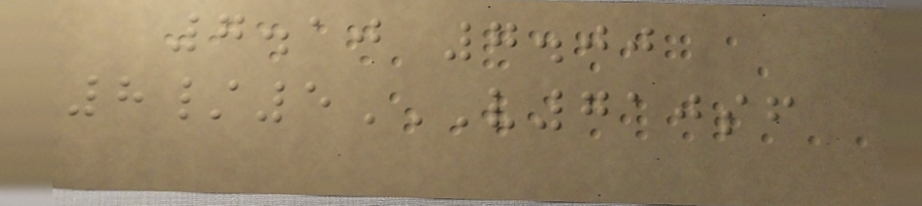7.10 7.00
8/5V710SF
